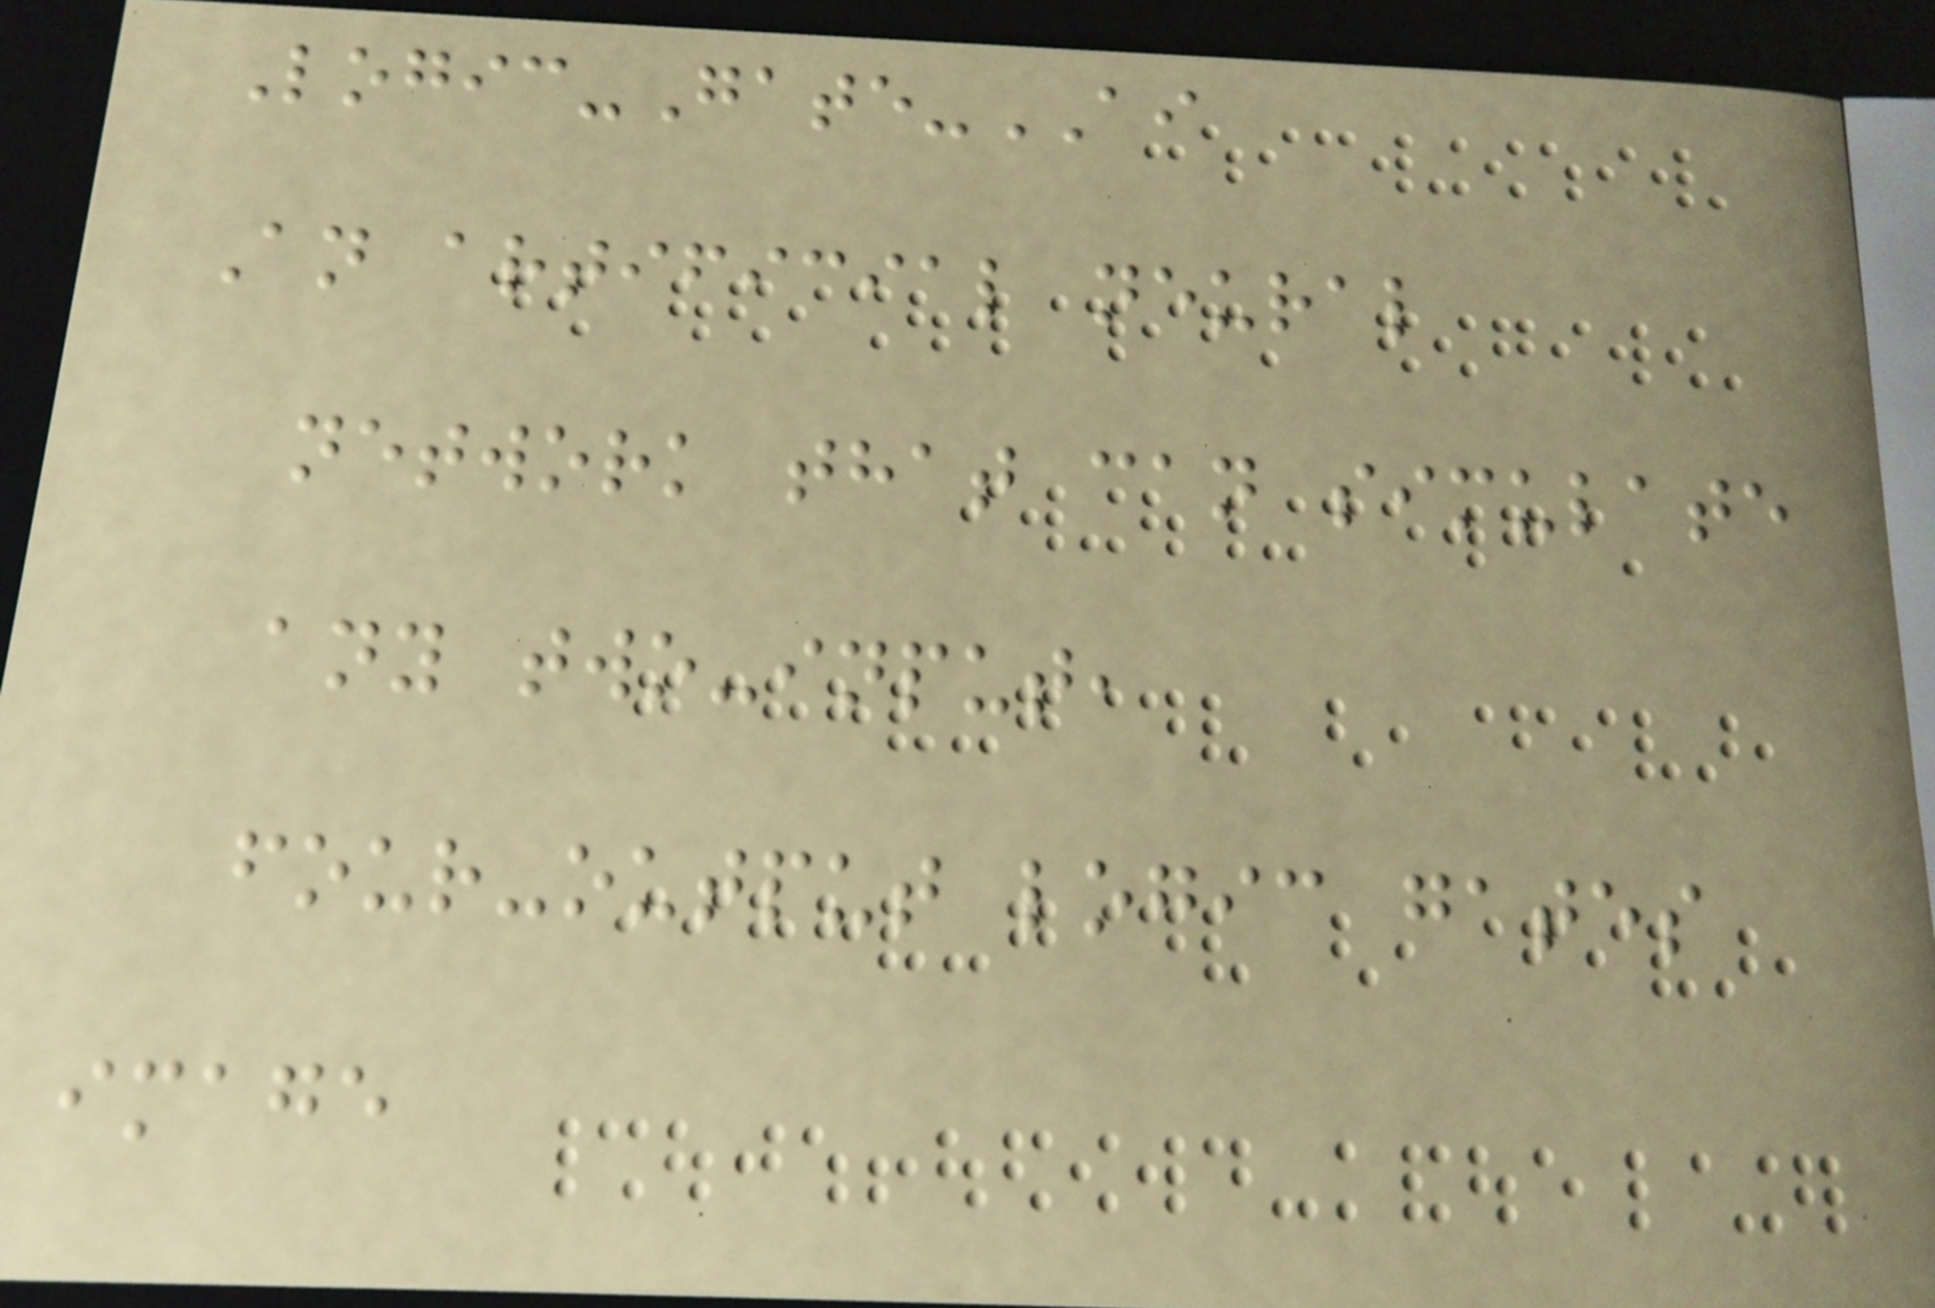Logic-Gate-AI
An artificial neural
network that can simulate
any two-input,
four-output logic gates
image
